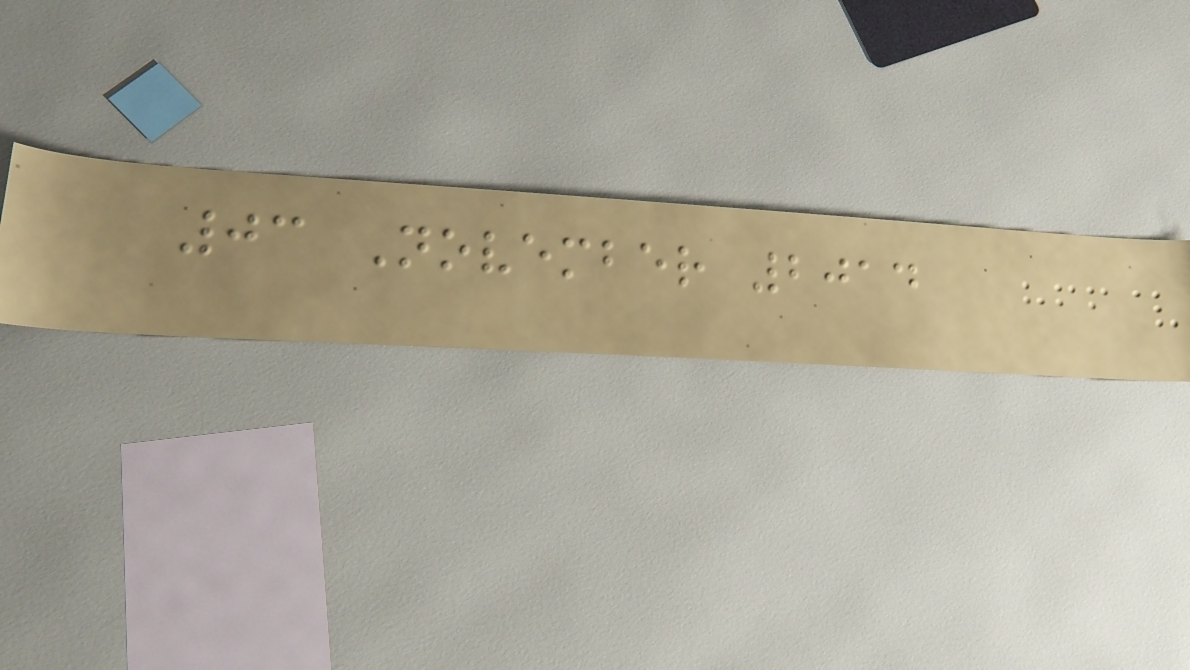03 November 2014
